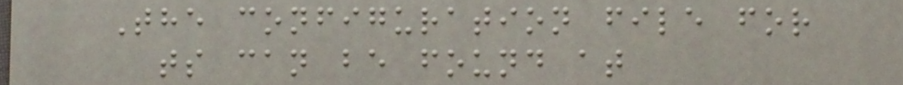The configuration file for
ts can be found at
